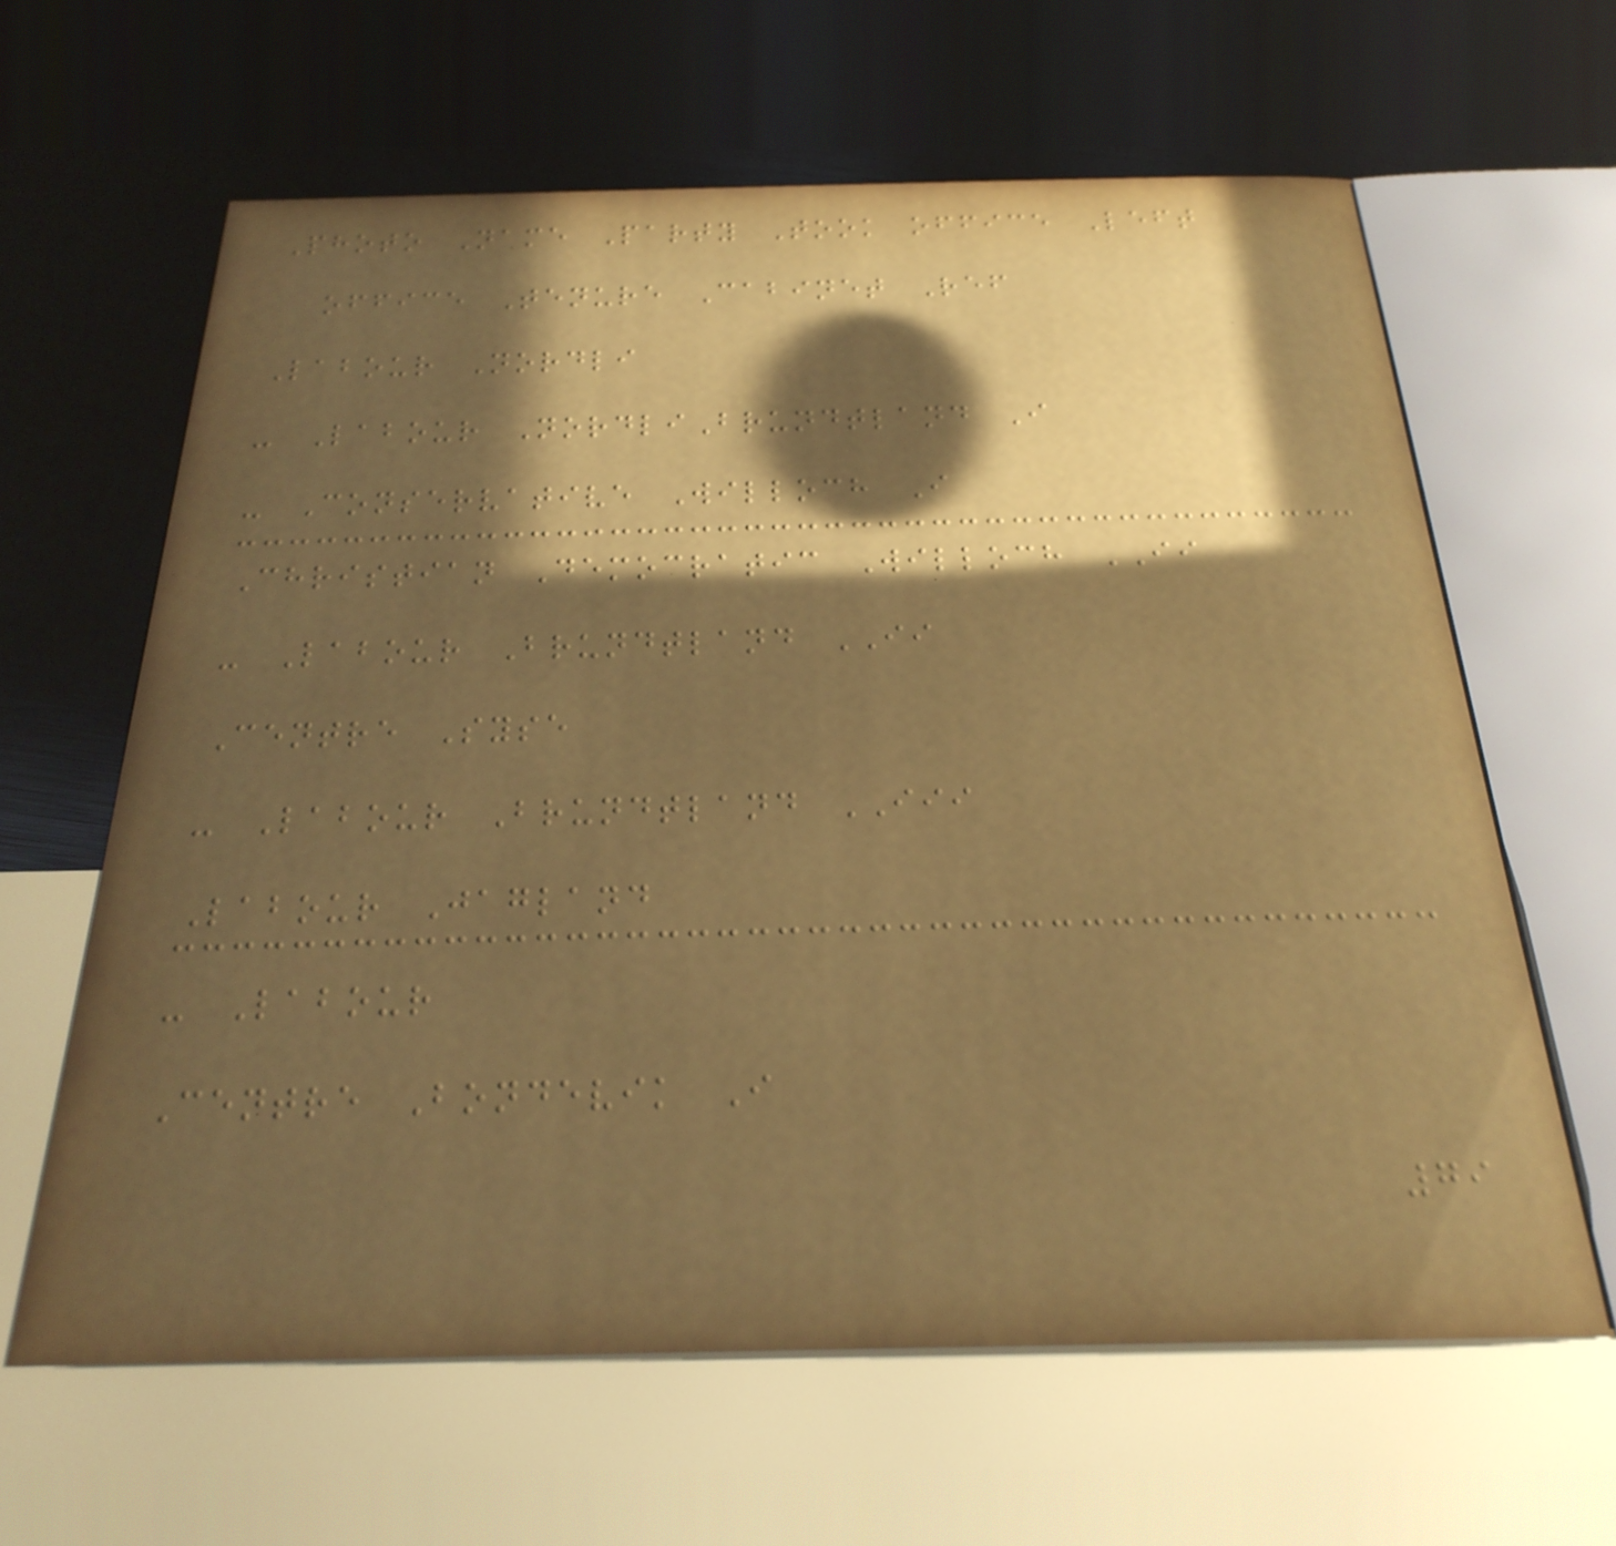Photo Name Party Took office Left
office Tenure Cabinet Ref
Labour Nordli
- Labour NordliBrundtland I
- Conservative Willoch I
Christian Democratic Willoch II
- Labour Brundtland II
Centre Syse
- Labour Brundtland III
Labour Jagland
- Labour
Centre Bondevik I
79
